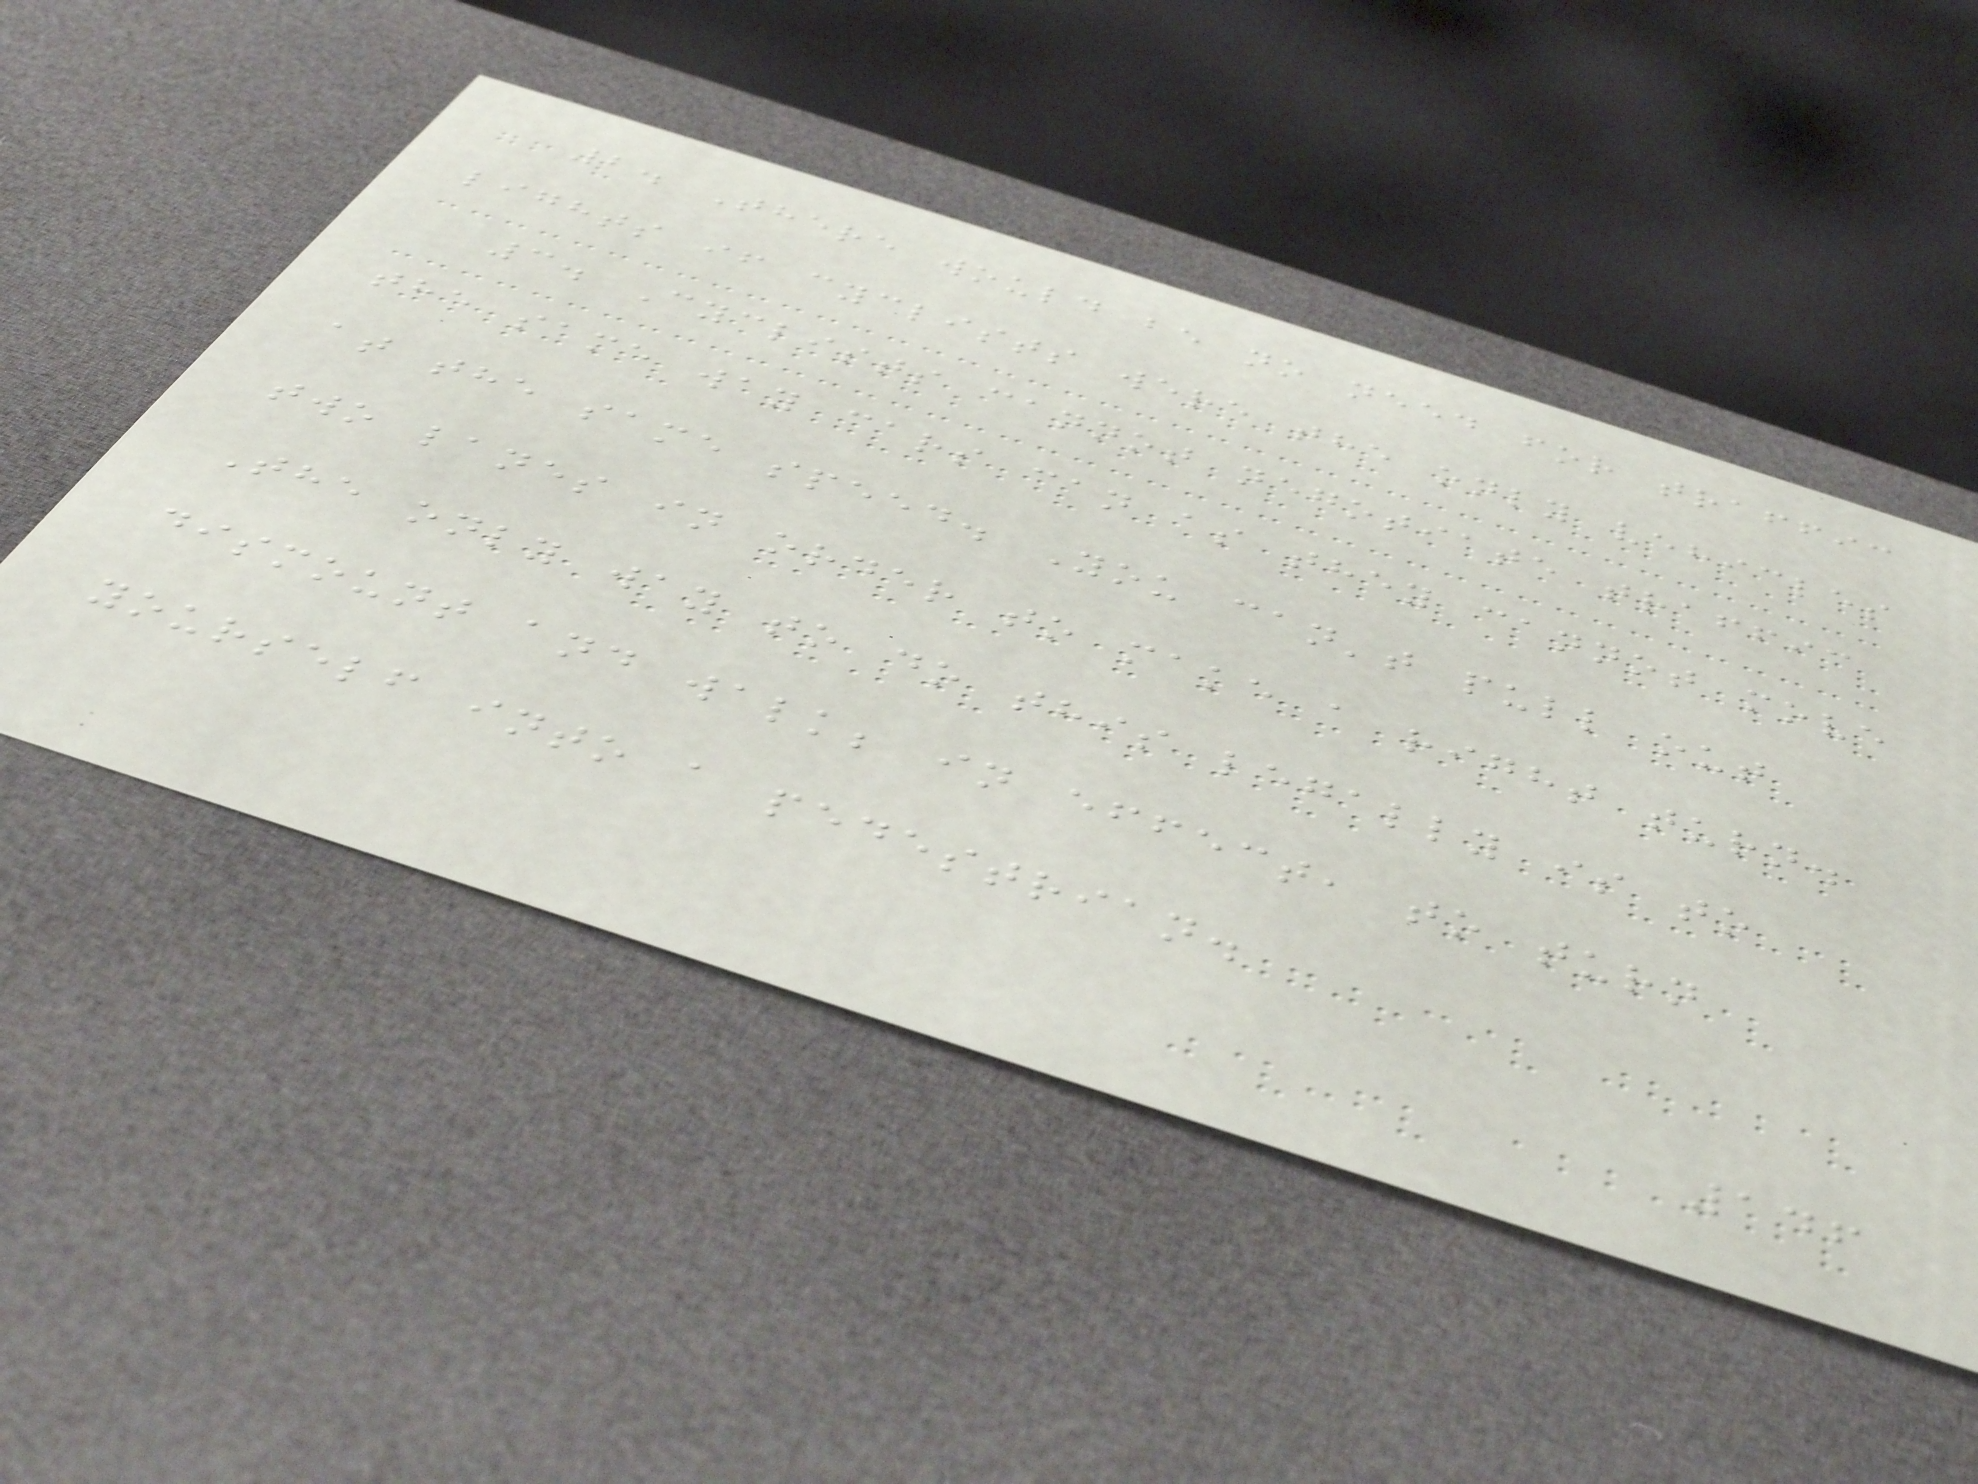2. There would be no need for traffic
lights if cyclists were the only vehicles
3. Cyclists cannot negotiate traffic
the same way cars can as they cannot move
at the same speed. You can't pull out
two lanes in order to make a right turn.
The only way to do this legally is to
dismount and walk; in effect, to turn
yourself into a pedestrian.
146
